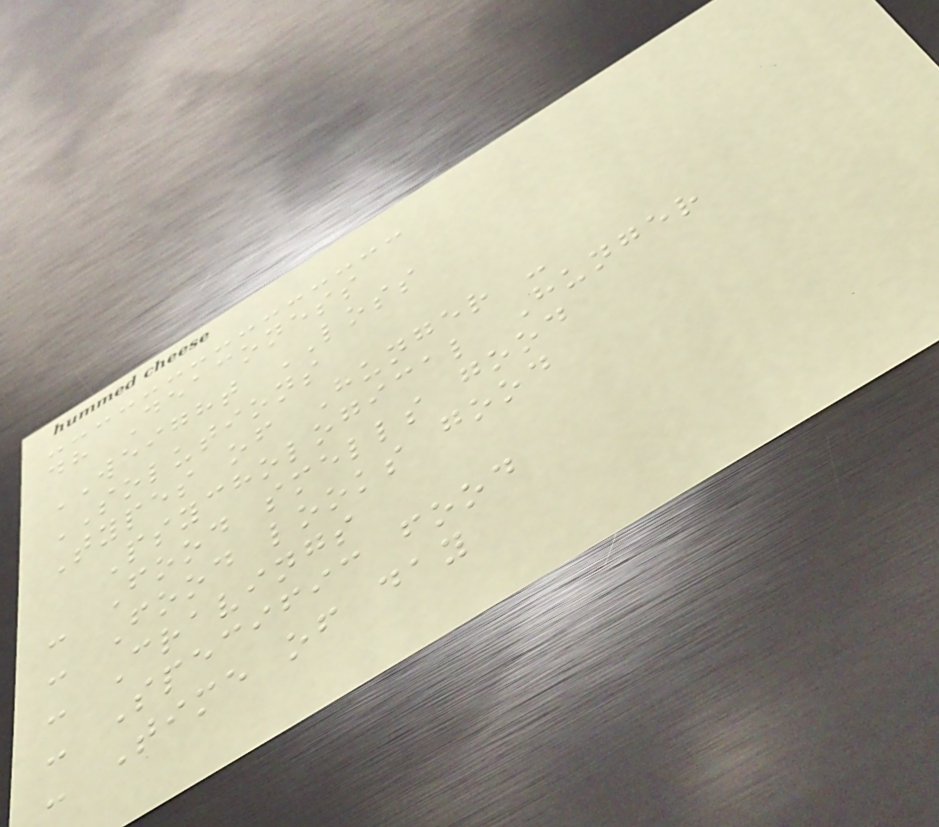dh Deaconess
WEIGHT LOSS
SOLUTIONS
Types of Hunger -
Psychological Hunger
- Food smells good
- Food looks good
- Cravings
- Specific food
- Time of day
